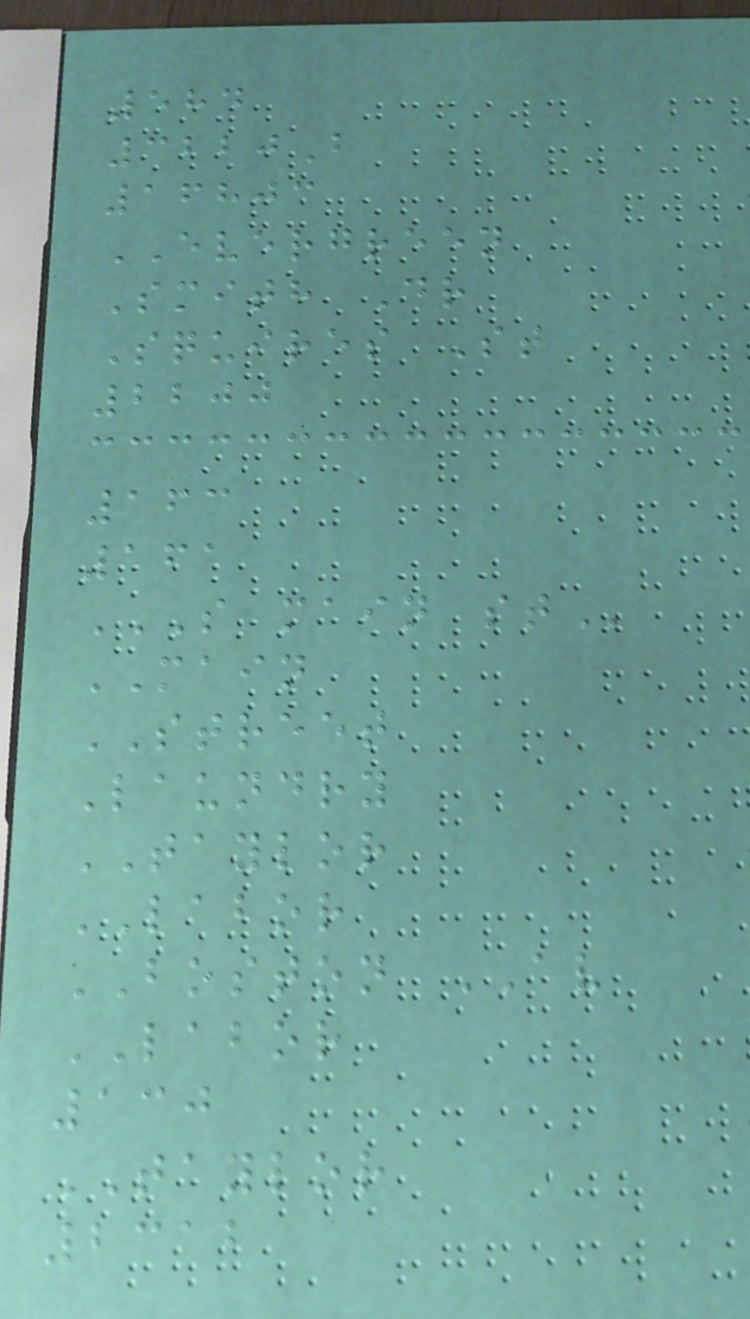584
3220B
16803
EVERGREEN
Smith Dr
Squires St
2200
163
161
S MAIN ST
MAIN
STREET
Laundry
TAYLOR
LABOR
BOSTON AV
LABOR
130
TAYLOR
2312
